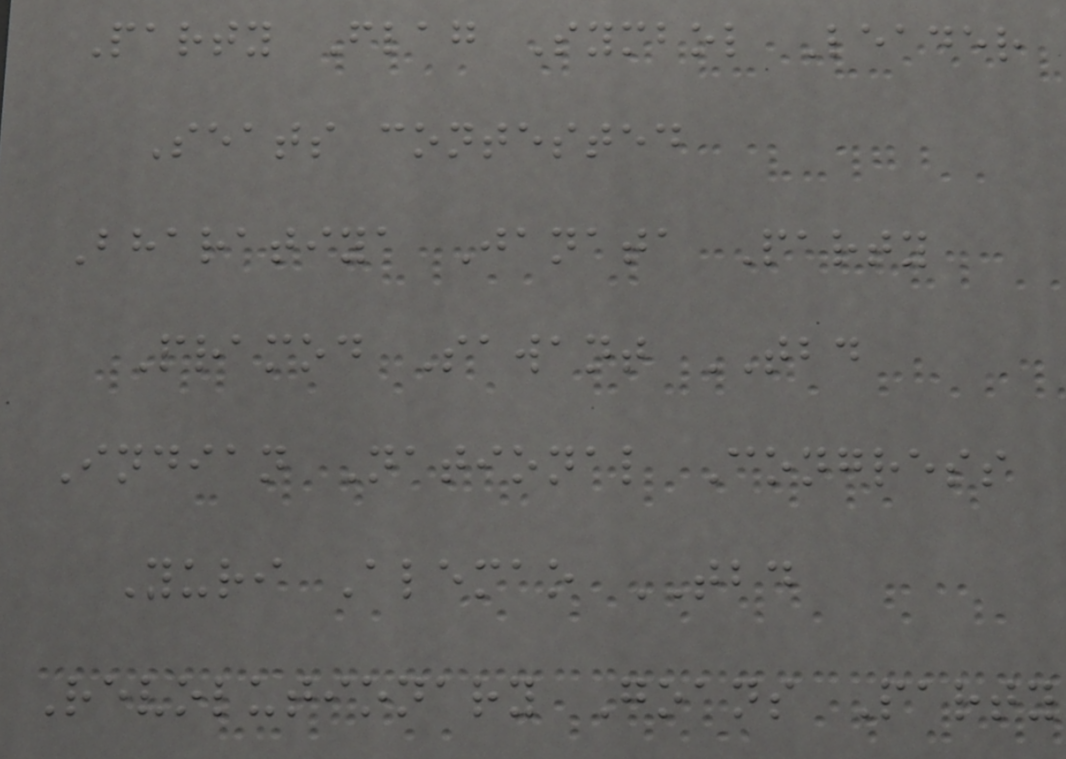Party Flag Symbol Leader
Seats contested
Bharatiya Janata Party
Pramod Sawant TBD
Indian National Congress
Yuri Alemao TBD
Revolutionary Goans Party
